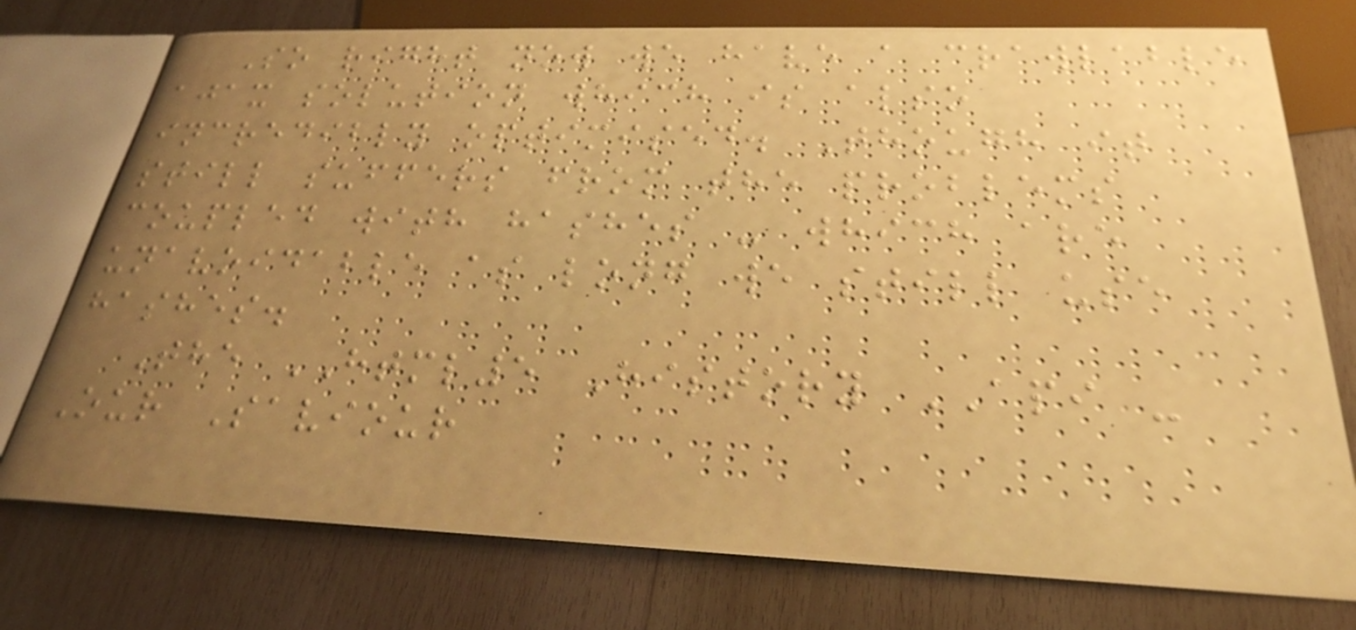So right now we have a crawlable
ajax solution which is also
incredibly optimised. Though it
still suffers from the problems
coupled with hashes - which are
unavoidable as long we still use
hashes.
The HTML5 History API -
Our Saviour
